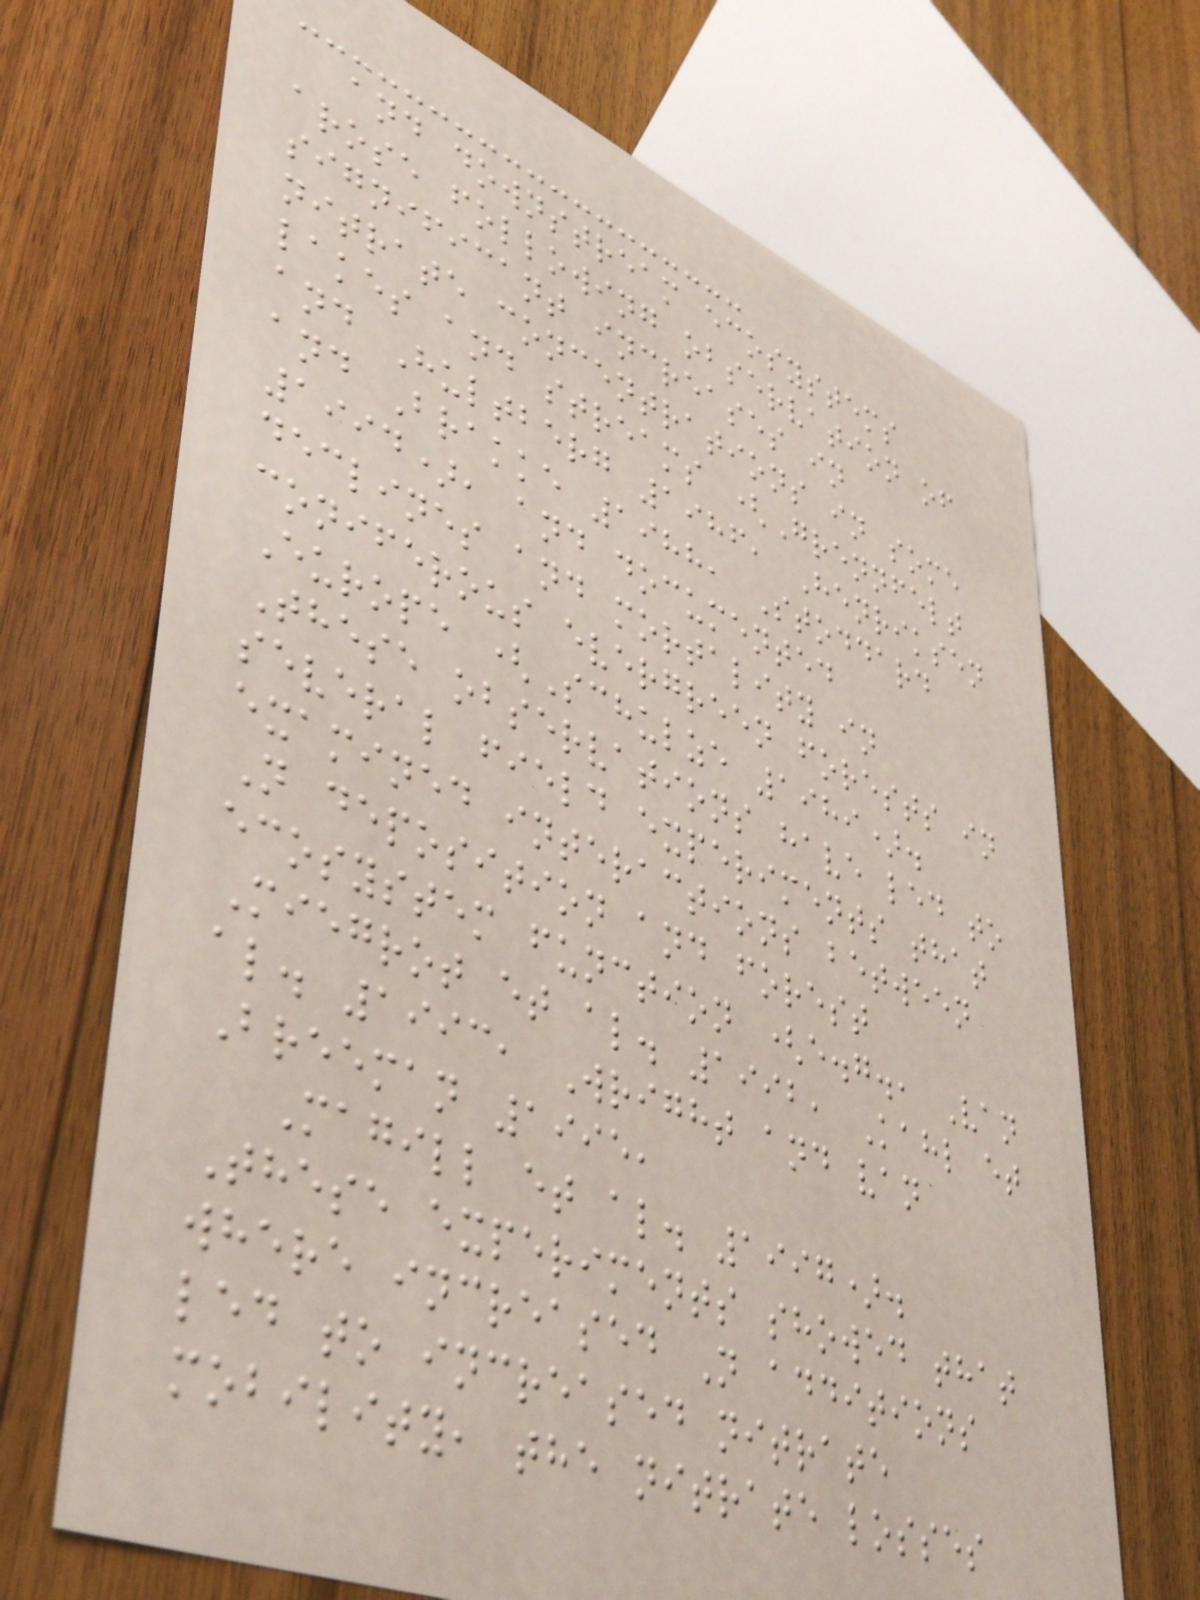and downstream ecosystems
arose following observation of
significant increases in
nitrate concentrations in some
lakes and streams (Grennfelt
and Hultberg 1986, Henriksen
and Brakke 1988, Stoddard
1994), and documented
declines and mortality in
coniferous evergreen forests in
Europe (Schulze 1989).
These observations have led to
several field experiments that
examined interactions between
N deposition and forest
ecosystem function (e.g., Van
Miegrot et al. 1992, Kahl et
al. 1993, Wright and van
Breeman 1995,
Magill et al. 1997).
These experiments showed that
where increased N additions
led to increased nitrate
mobility, the nitrate losses
